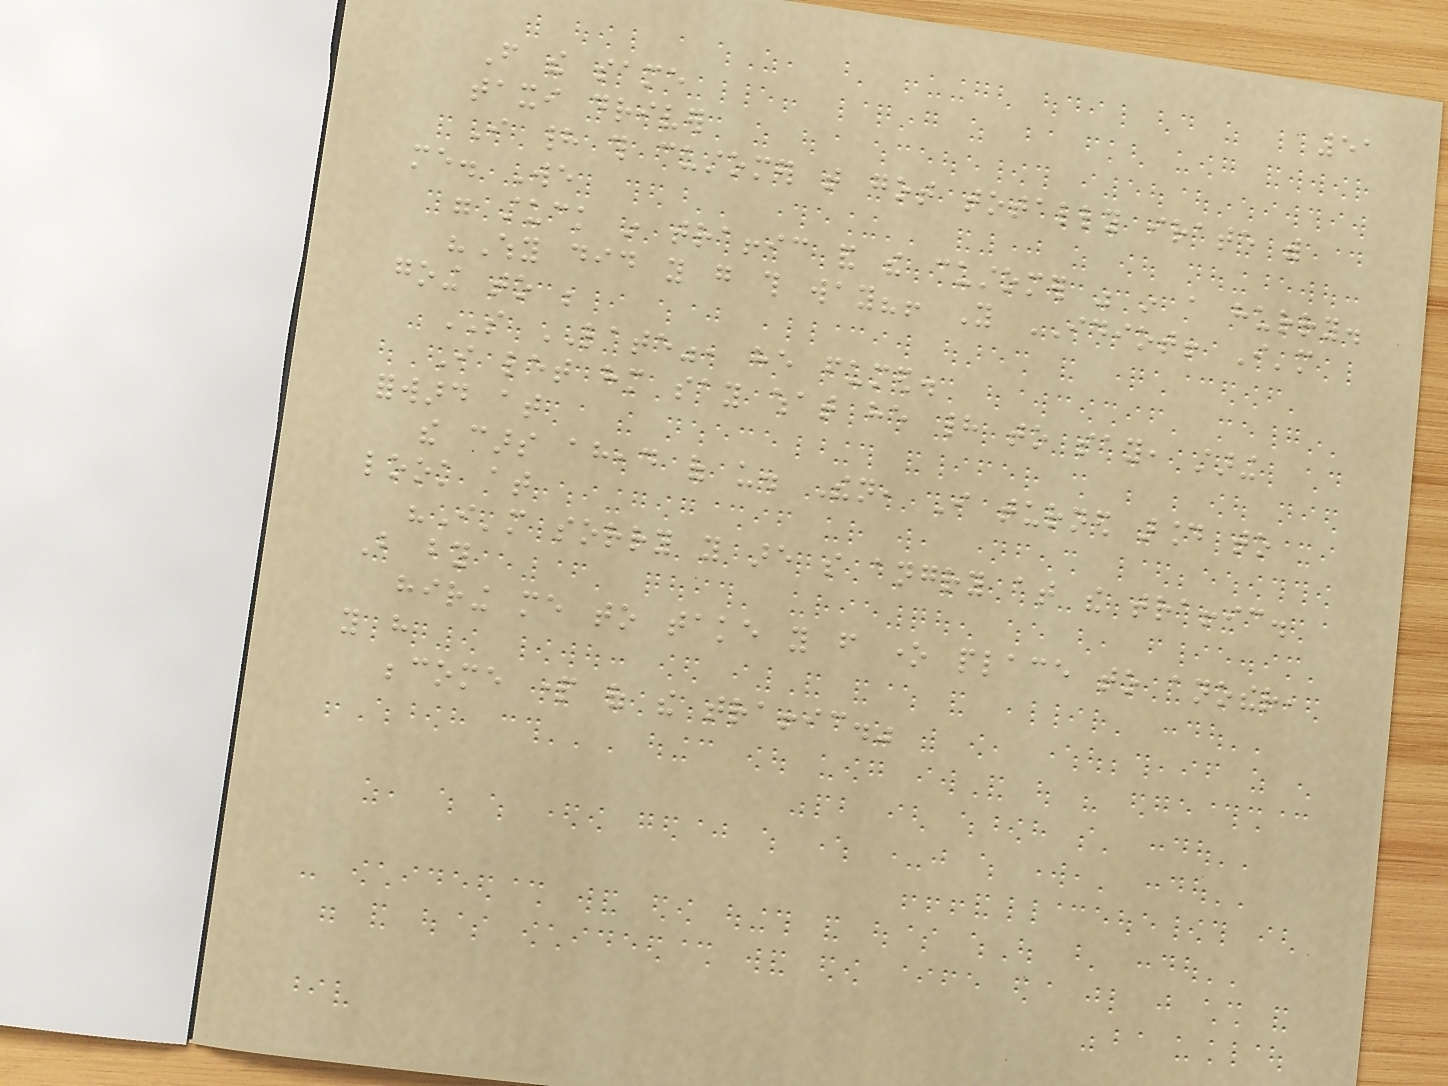51
From the same
taxi driver
I had this customer that got totally irate with
me. We
were stuck in traffic and the customer was in a hurry.
"Why did you go this way?! You IDIOT! I'm
going to be
SO LATE", he fumed.
I let him say what he had to say, staring
forward at
the cars ahead of us. Then, I turned around to
look at
"I'm sorry you are so angry at the traffic.
But by
hiring me to take you from one place to another,
you have
become part of the traffic."
